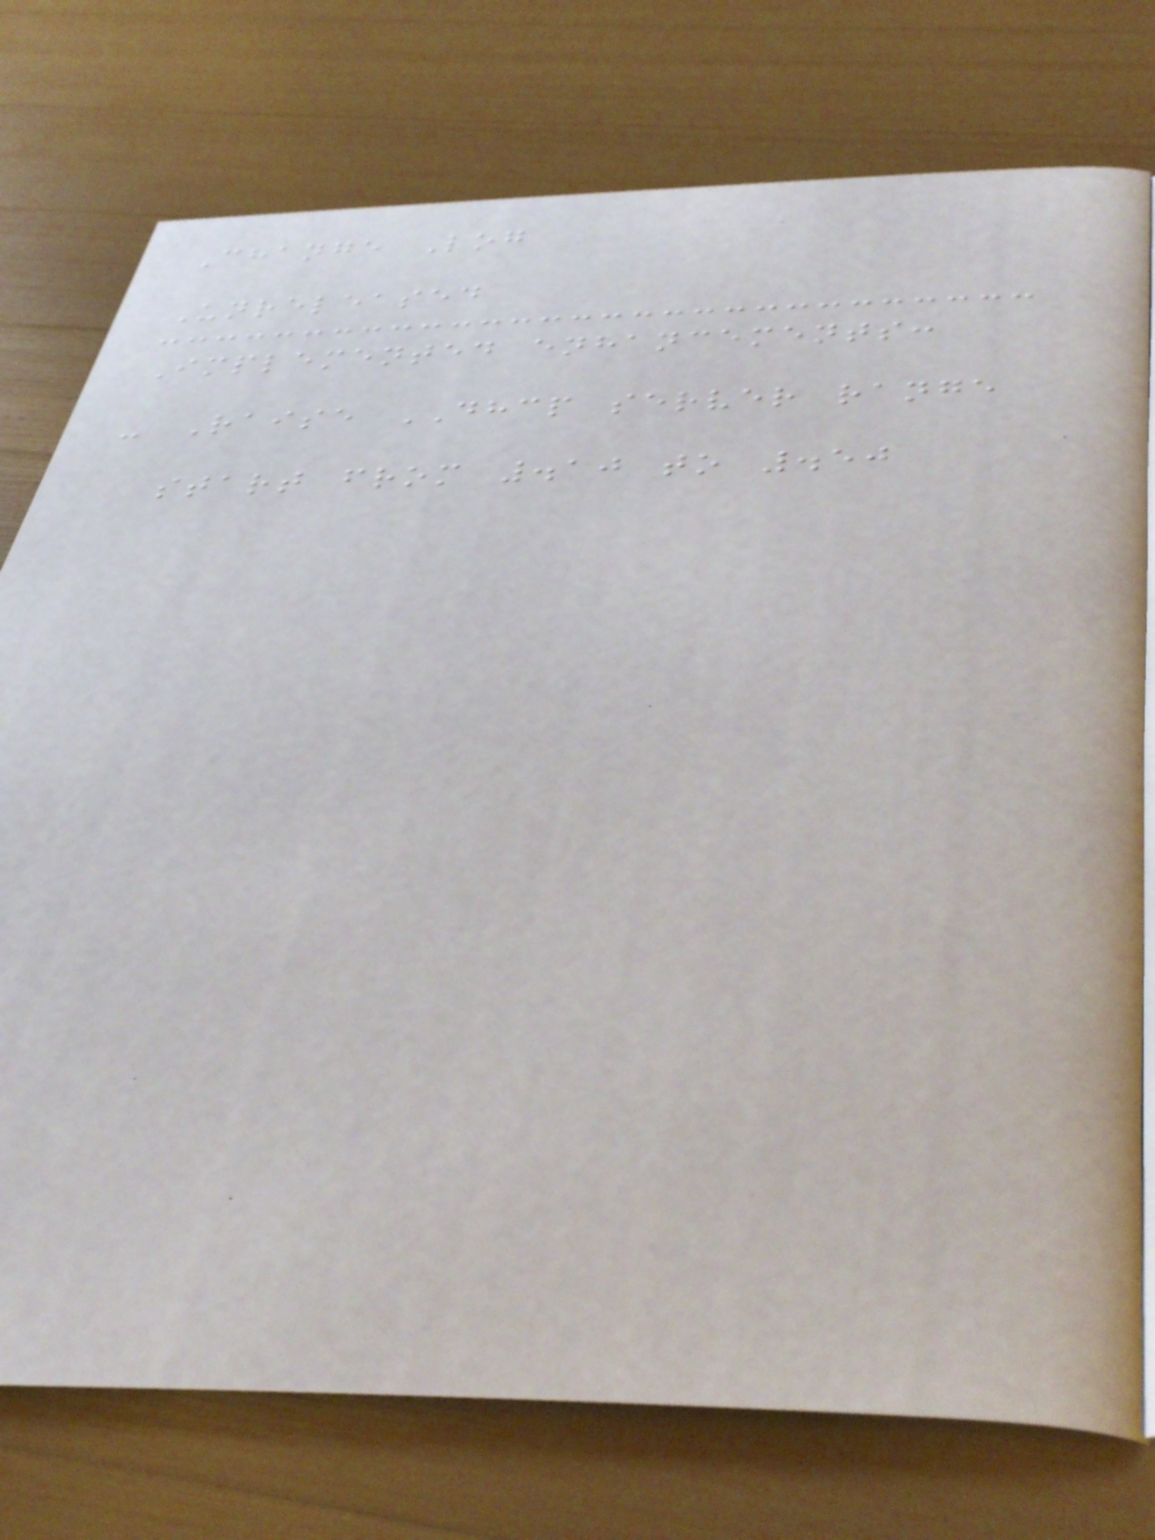Change Log
Unreleased
Implemented enhancements:
- Raise DHCP server range
start from .10 to .50
